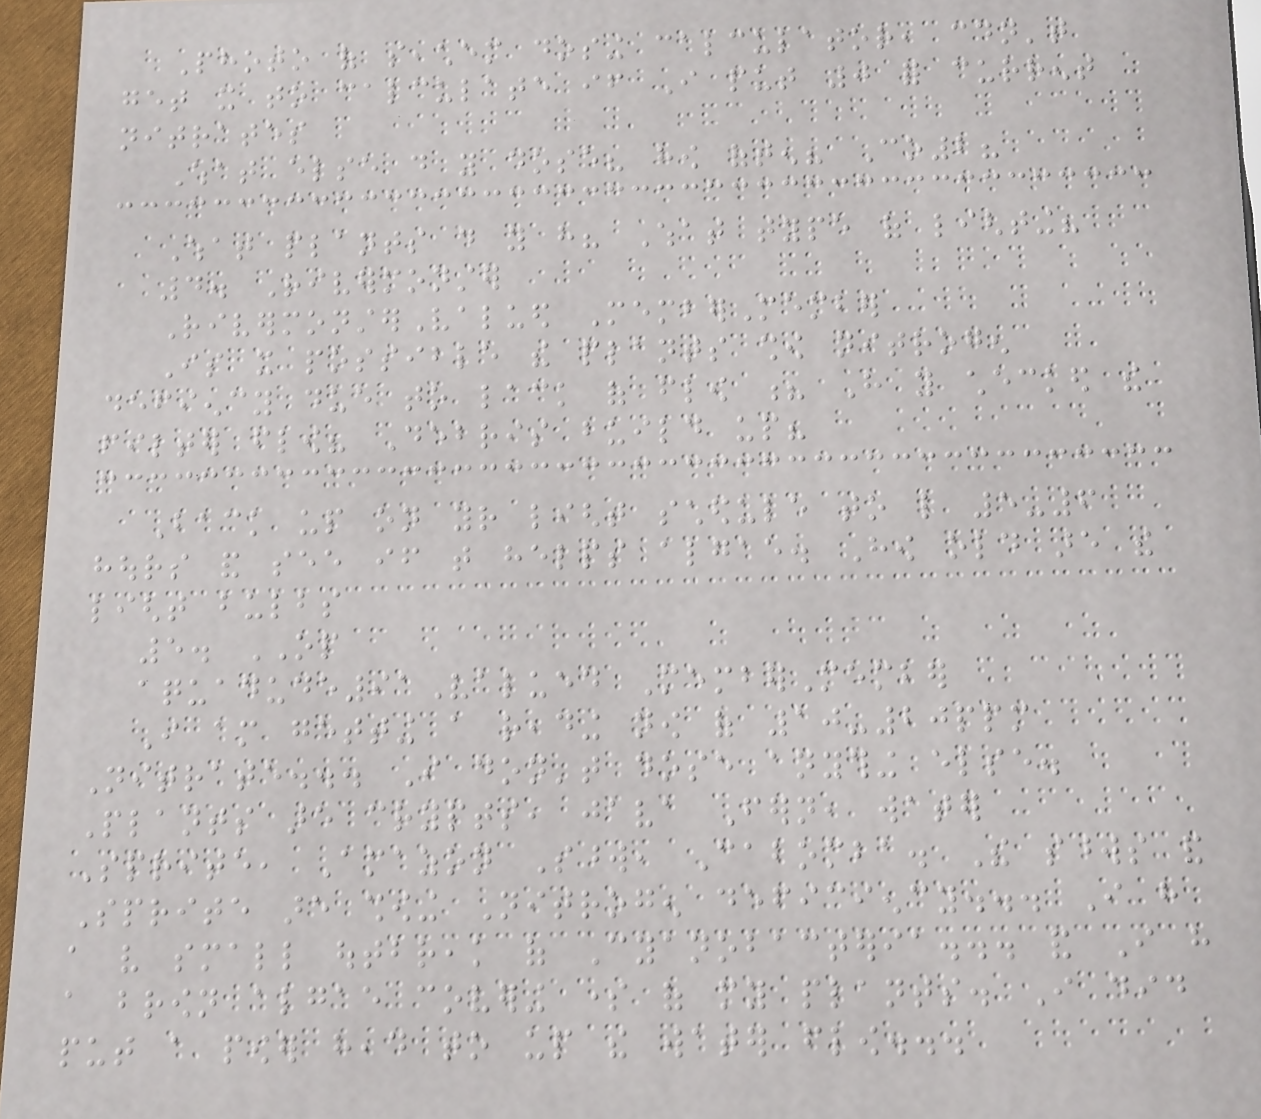Photo of seachem dosing calculator, couldn't
get it to calculate if I put 0 for current
nitrates
What else do you dose? how often? Co2?
What plants do you have? What type of lighting?
4. Rivermonster
RivermonsterValued MemberMember
Is it possible the plants show nitrogen
defiency due to lack of flow ? Have you checked the
filter flow? Debris build up?
Back up on your light schedule to like 5-6
hours and see if that helps algae. How old are the
light bulbs
5. OP
aquadude91Valued MemberMember
I am getting a reading now of 10-20ppm
Nitrate... I don't dose anything else.
Plants are crypts, java Fern, water
Sprite, Amazon Sword, Cabomba. The swords and
Sprite are showing Nitrogen deficiency... I have
a very small outbreak of Cyanobacteria... and I have
a brown algae covering some of my plants. I did
put a power head to up the water flow...
